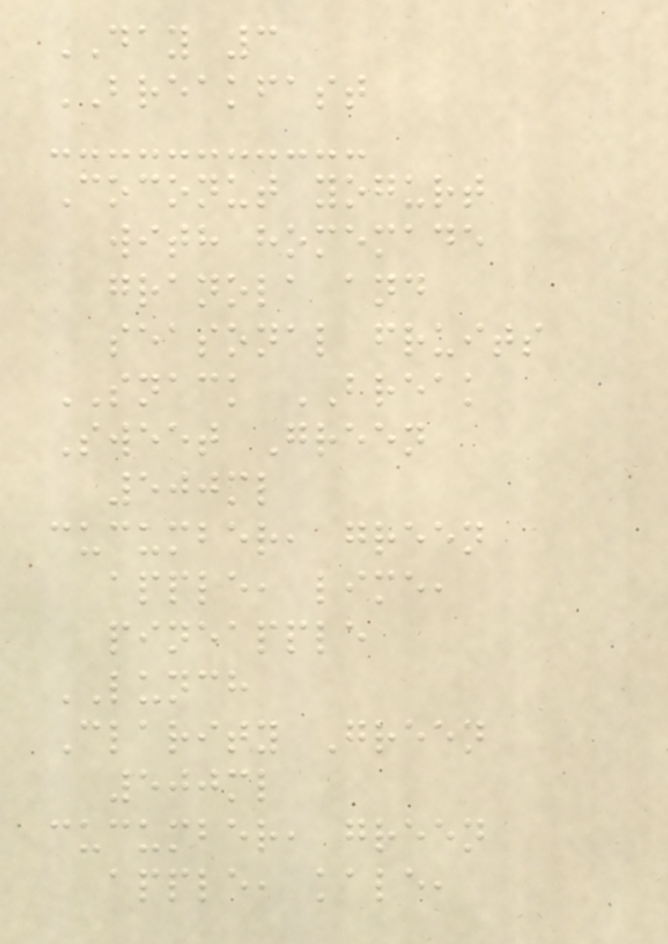DAY 3
BREAKFAST
Coconut yogurt
with homemade
granola and
seasonal fruits
SNACK BREAK
Sweet Green
500ml
cucumber, green
apple, lime,
pineapple
LUNCH
Clarity Green
500ml
cucumber, green
apple, kale,
